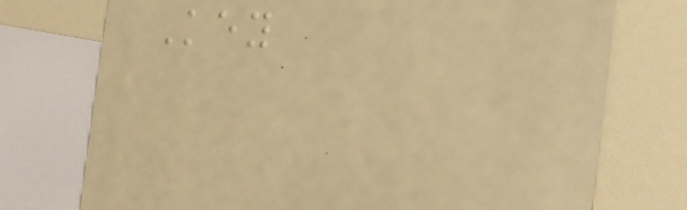Key
